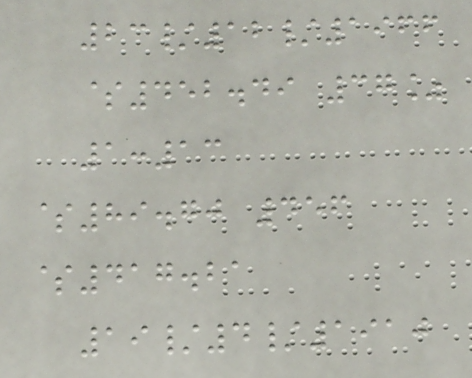23/12/1966
$452.49 37%
1:13
$89.70 456
$417.21
19/4/1910
